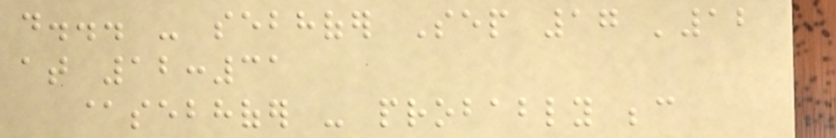do... - sebhofer Sep 17 '12
at 12:31
@sebhofer - probably because
